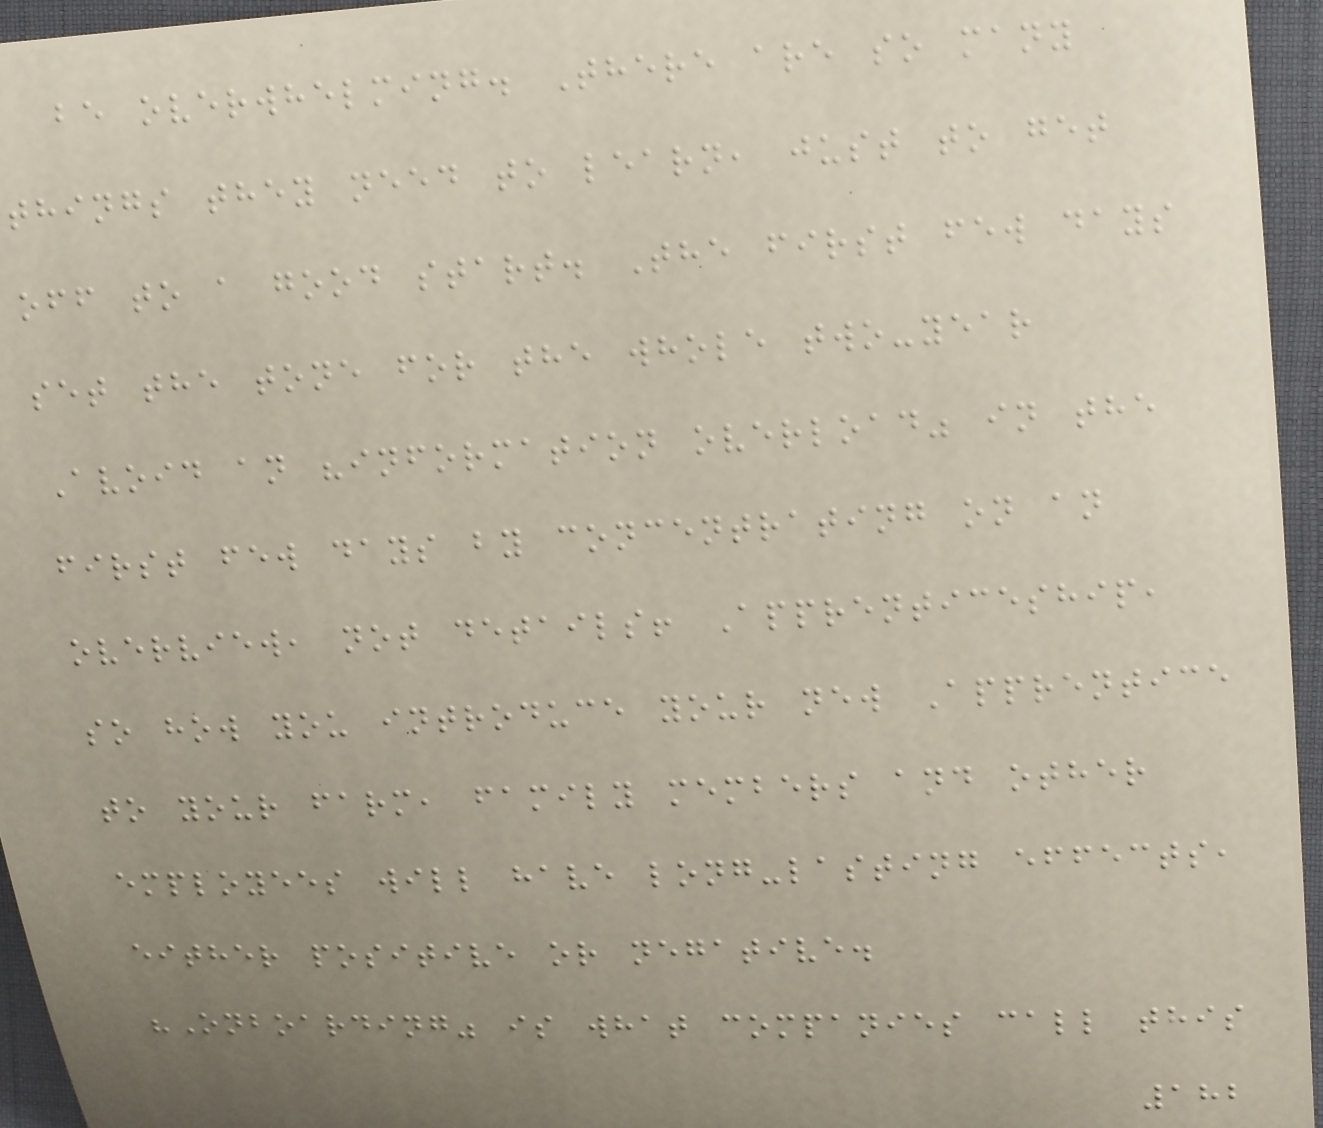be overwhelming. There are so many
things they need to learn, just to get
off to a good start. The first few days
set the tone for the whole two-year
Avoid an "information overload" in the
first few days by concentrating on an
overview, not details! Apprenticeship,
so how you introduce your new Apprentice
to your farm, family members and other
employees will have long-lasting effects,
either positive or negative.
"Onboarding" is what companies call this
182
